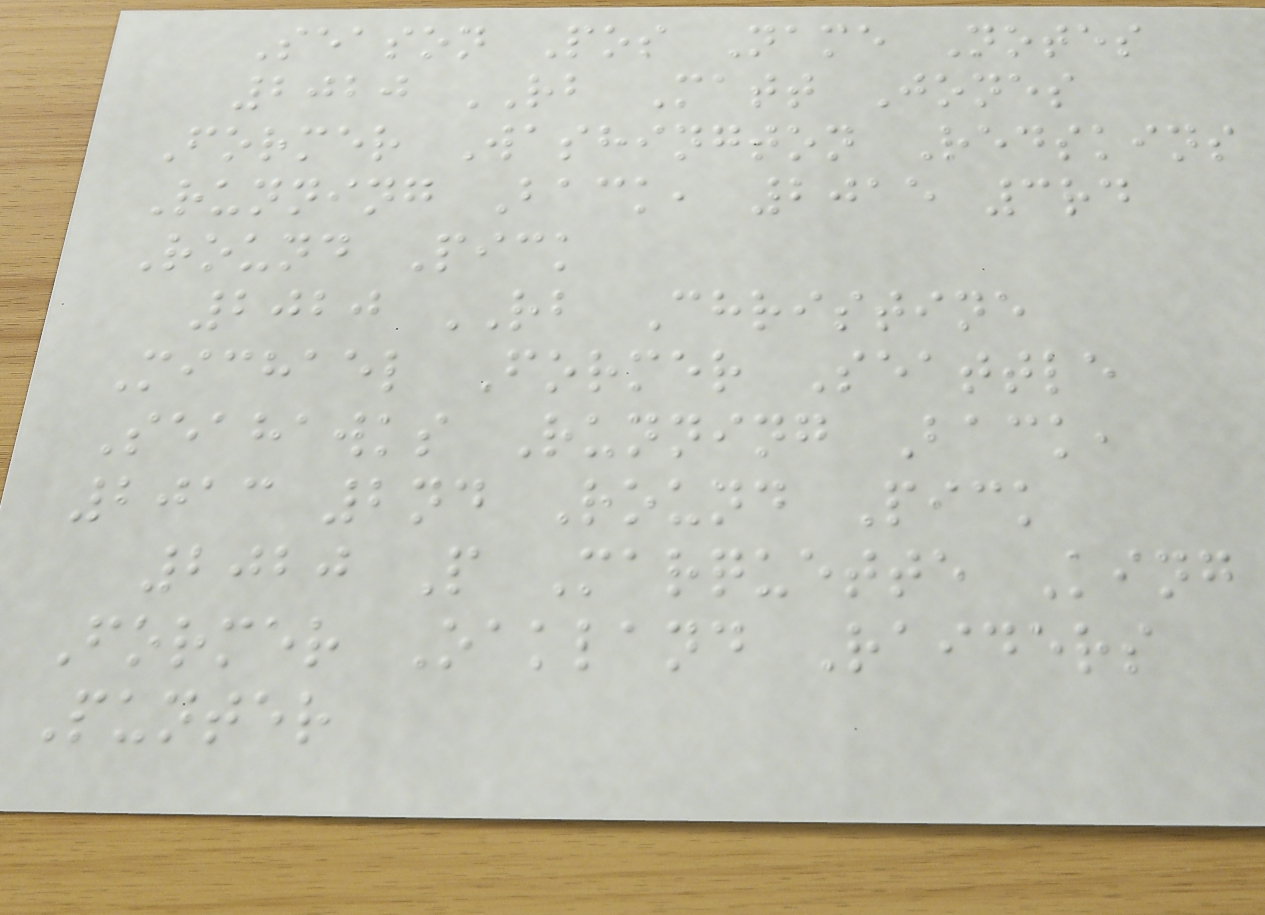Season Pos Name Notes
2020 RB Matt Jones
Former Washington Redskins
Running Back, 2015 3rd
Round Pick
2020 RB Christine
Michael Former Seattle
Seahawks Running Back,
2013 2nd Round Pick
2020 P Marquette King
Former Oakland Raiders
Punter
